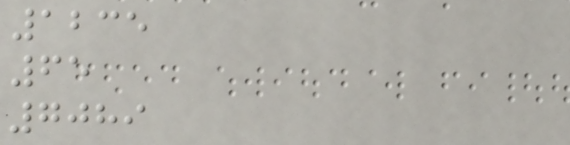1235
65
7089
